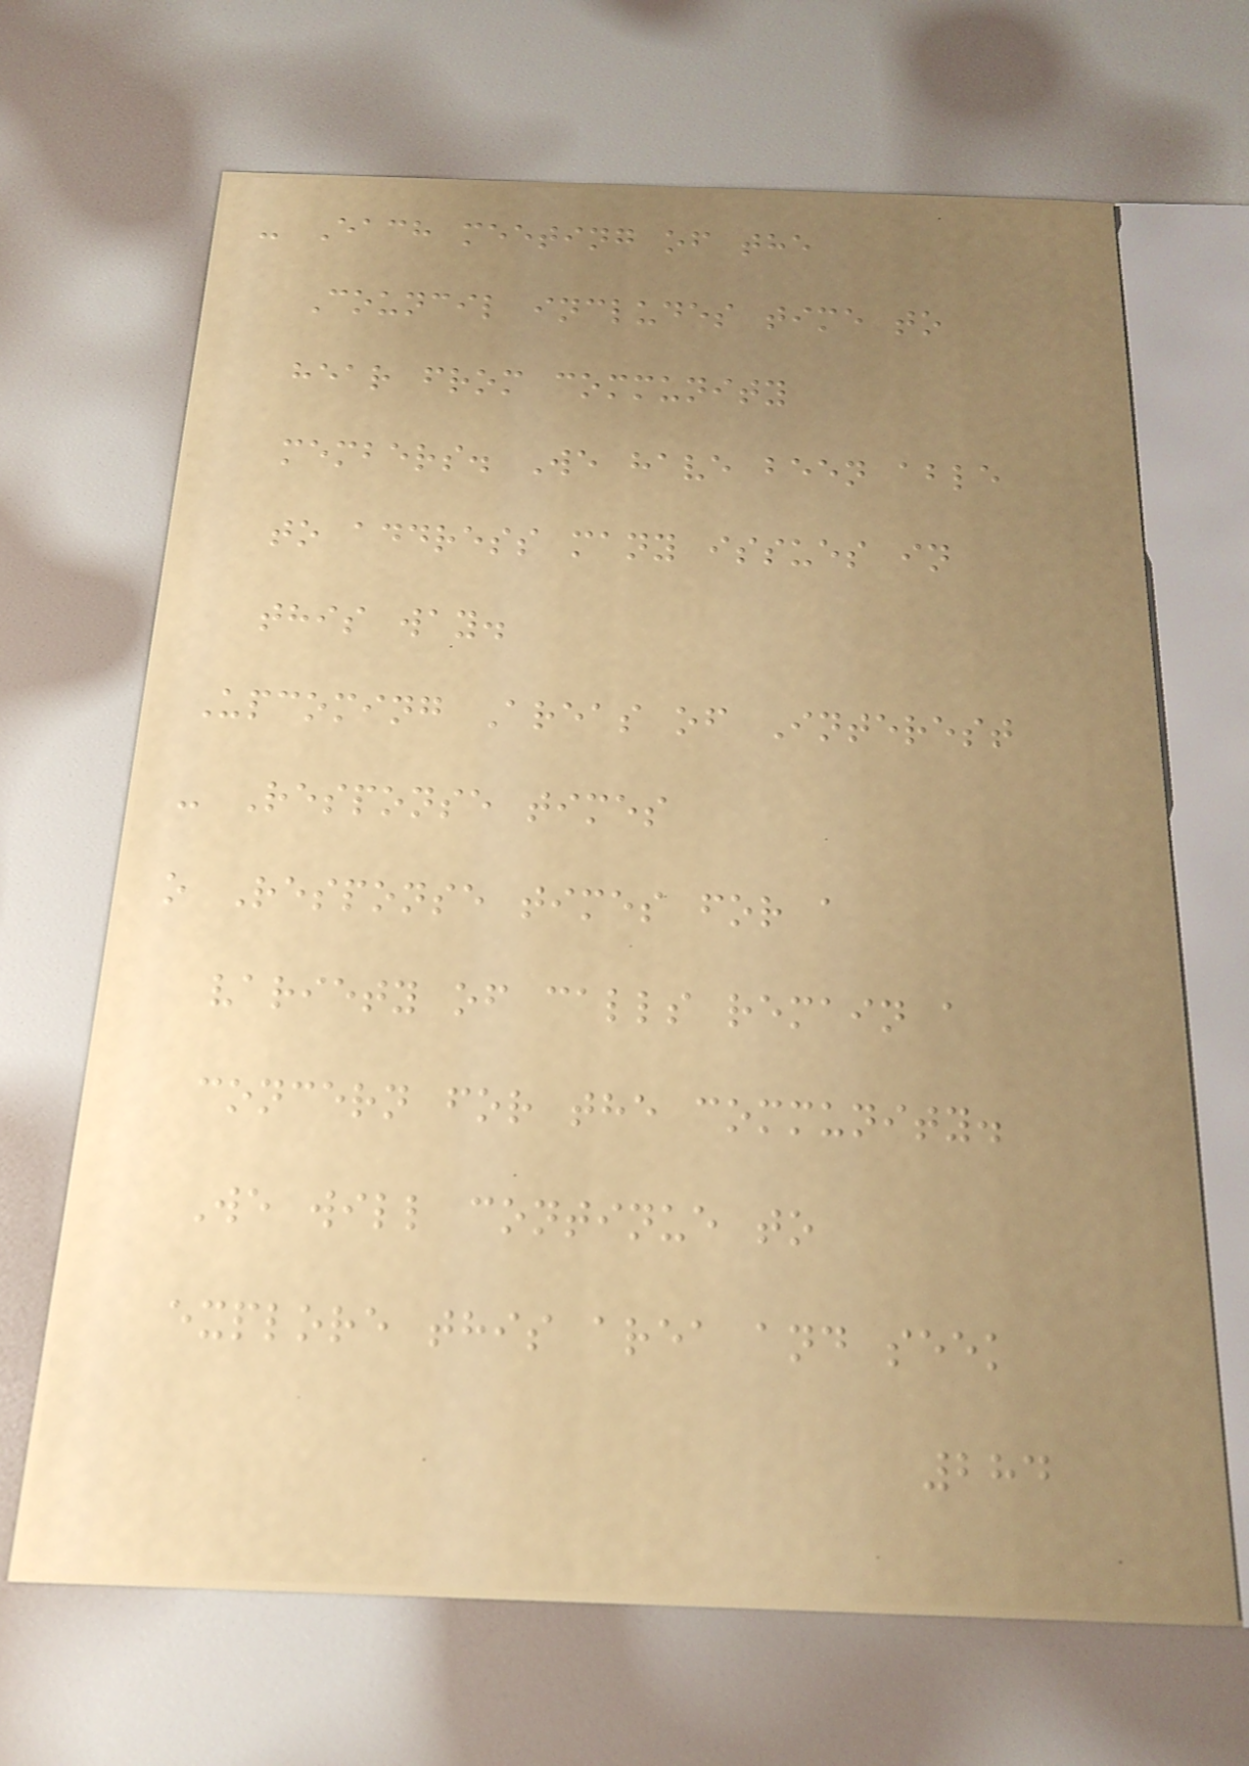- Each meeting of the
Council includes time to
hear from community
members. We have been able
to address many issues in
this way.
Upcoming Areas of Interest
- Response times
o Response times for a
variety of calls remain a
concern for the community.
We will continue to
explore this area and seek
284
